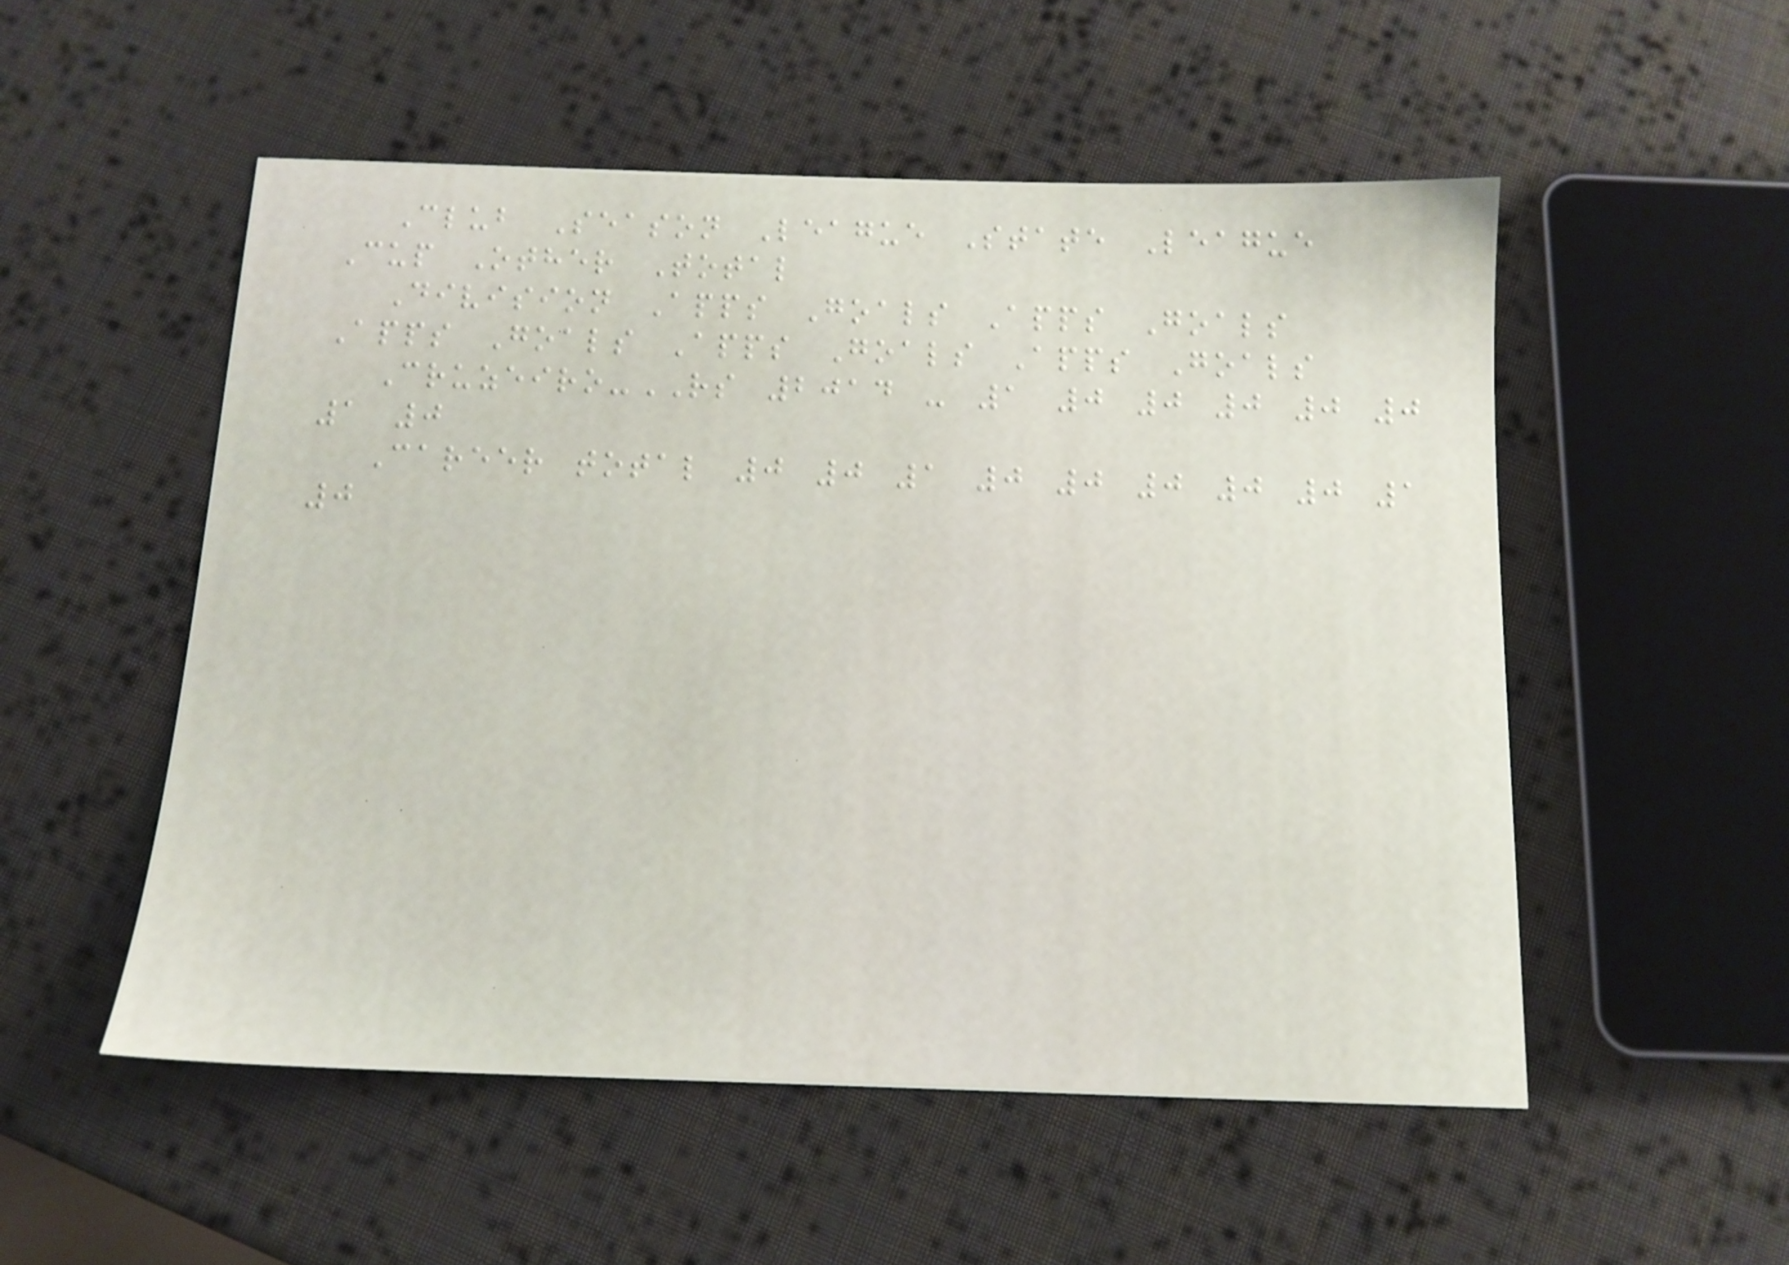Club Season League State League
Cup Other Total
Division Apps Goals Apps Goals
Apps Goals Apps Goals Apps Goals
Cruzeiro-RS 2014 - 1 0 0 0 0 0
1 0
Career total 0 0 1 0 0 0 0 0 1
0
